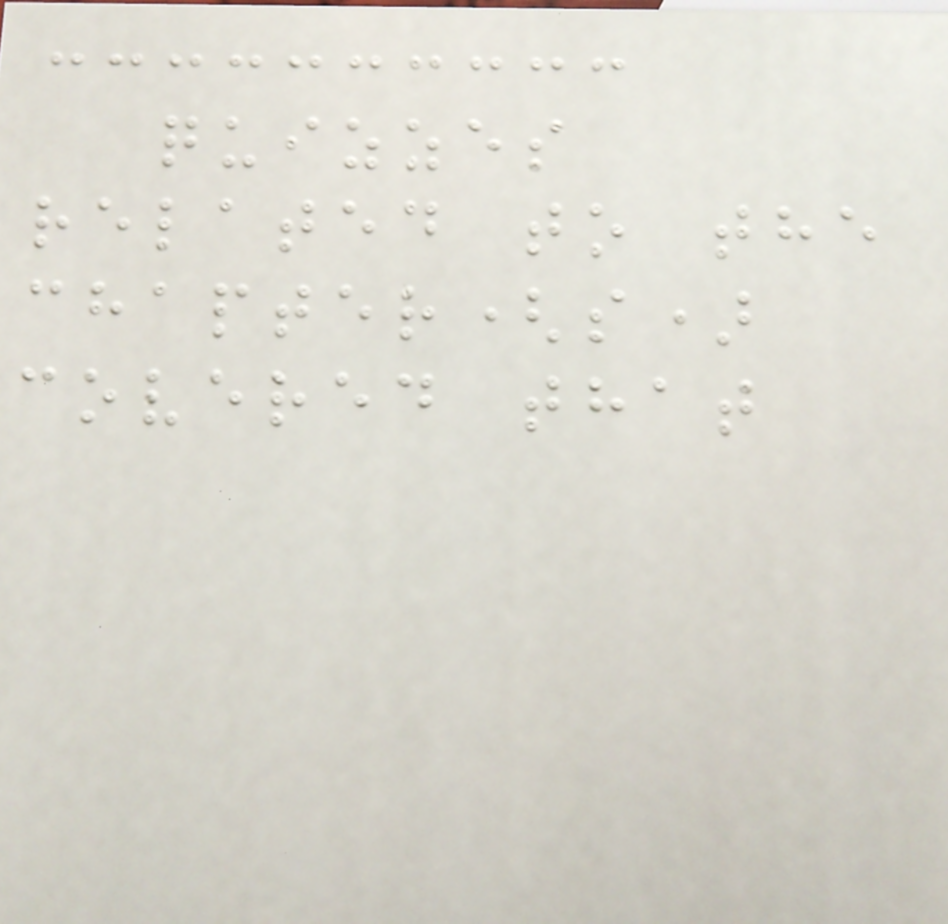quizzes
related to the
chapter(s)
covered that
